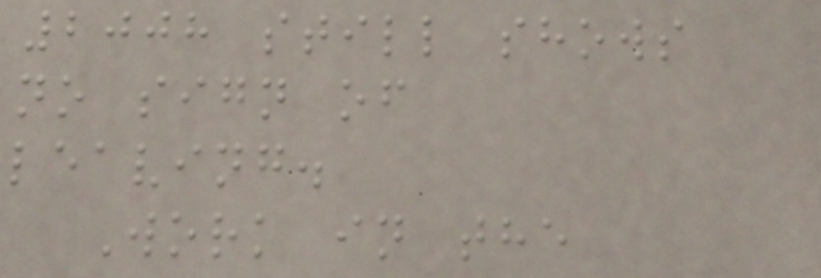2008 still shows
no sign of
leaving.
Work in the
